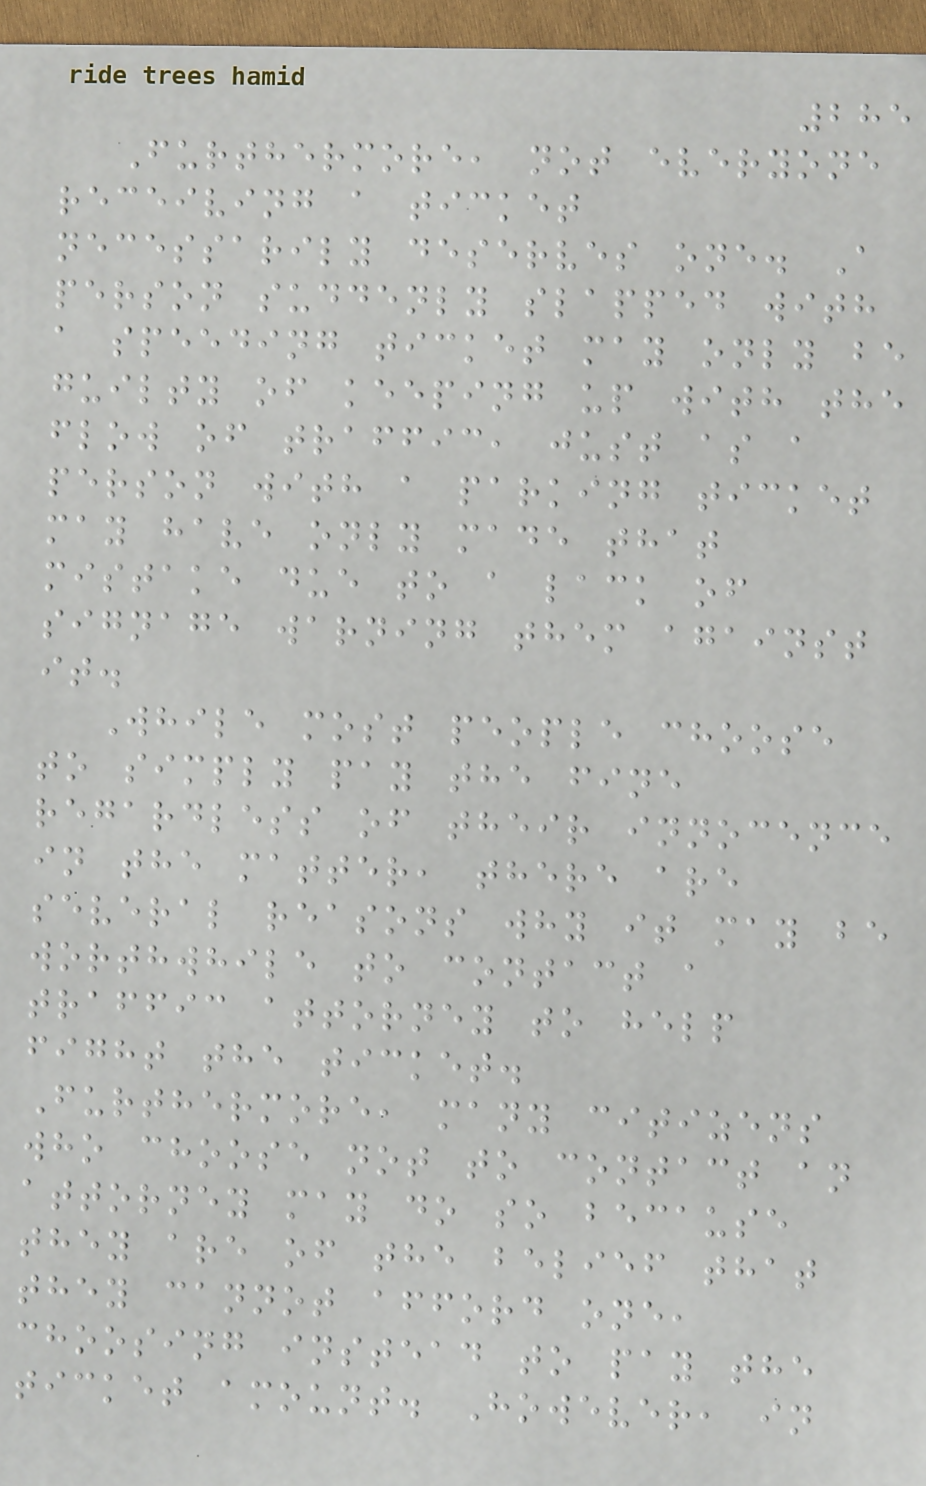285
Furthermore, not everyone
receiving a ticket
necessarily deserves one. A
person suddenly slapped with
a speeding ticket may only be
guilty of keeping up with the
flow of traffic, just as a
person with a parking ticket
may have only made that
mistake due to a lack of
signage warning them against
it.
While most people choose
to simply pay the fine
regardless of their innocence
in the matter, there are
several reasons why it may be
worthwhile to contact a
traffic attorney to help
fight the ticket.
Furthermore, many citizens
who choose not to contact an
attorney may do so because
they are of the belief that
they cannot afford one,
choosing instead to pay the
ticket amount. However, in
